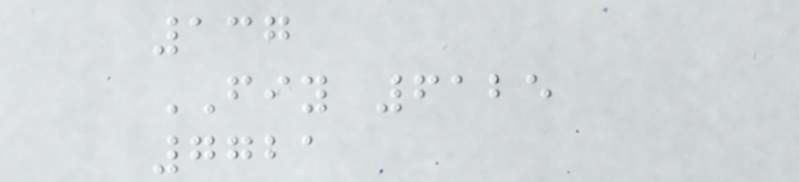137
FIY 6125
7721
